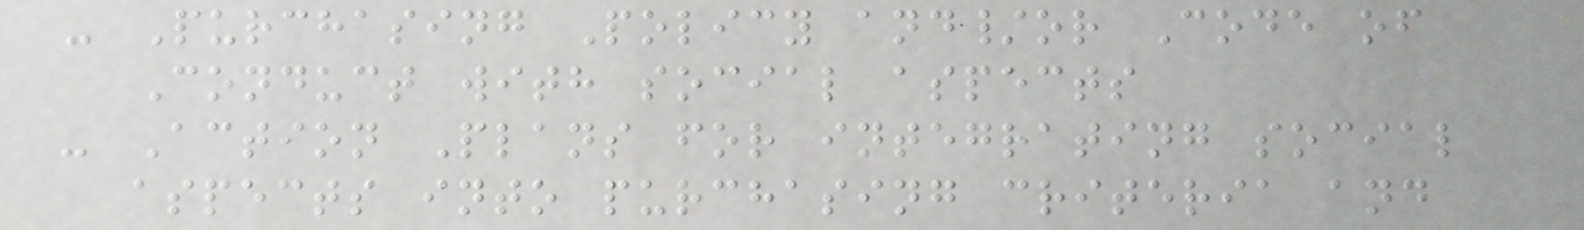- Purchasing Policy and/or Code of
Conduct with social aspects
- Action Plans for integrating social
aspects into purchasing criteria and
